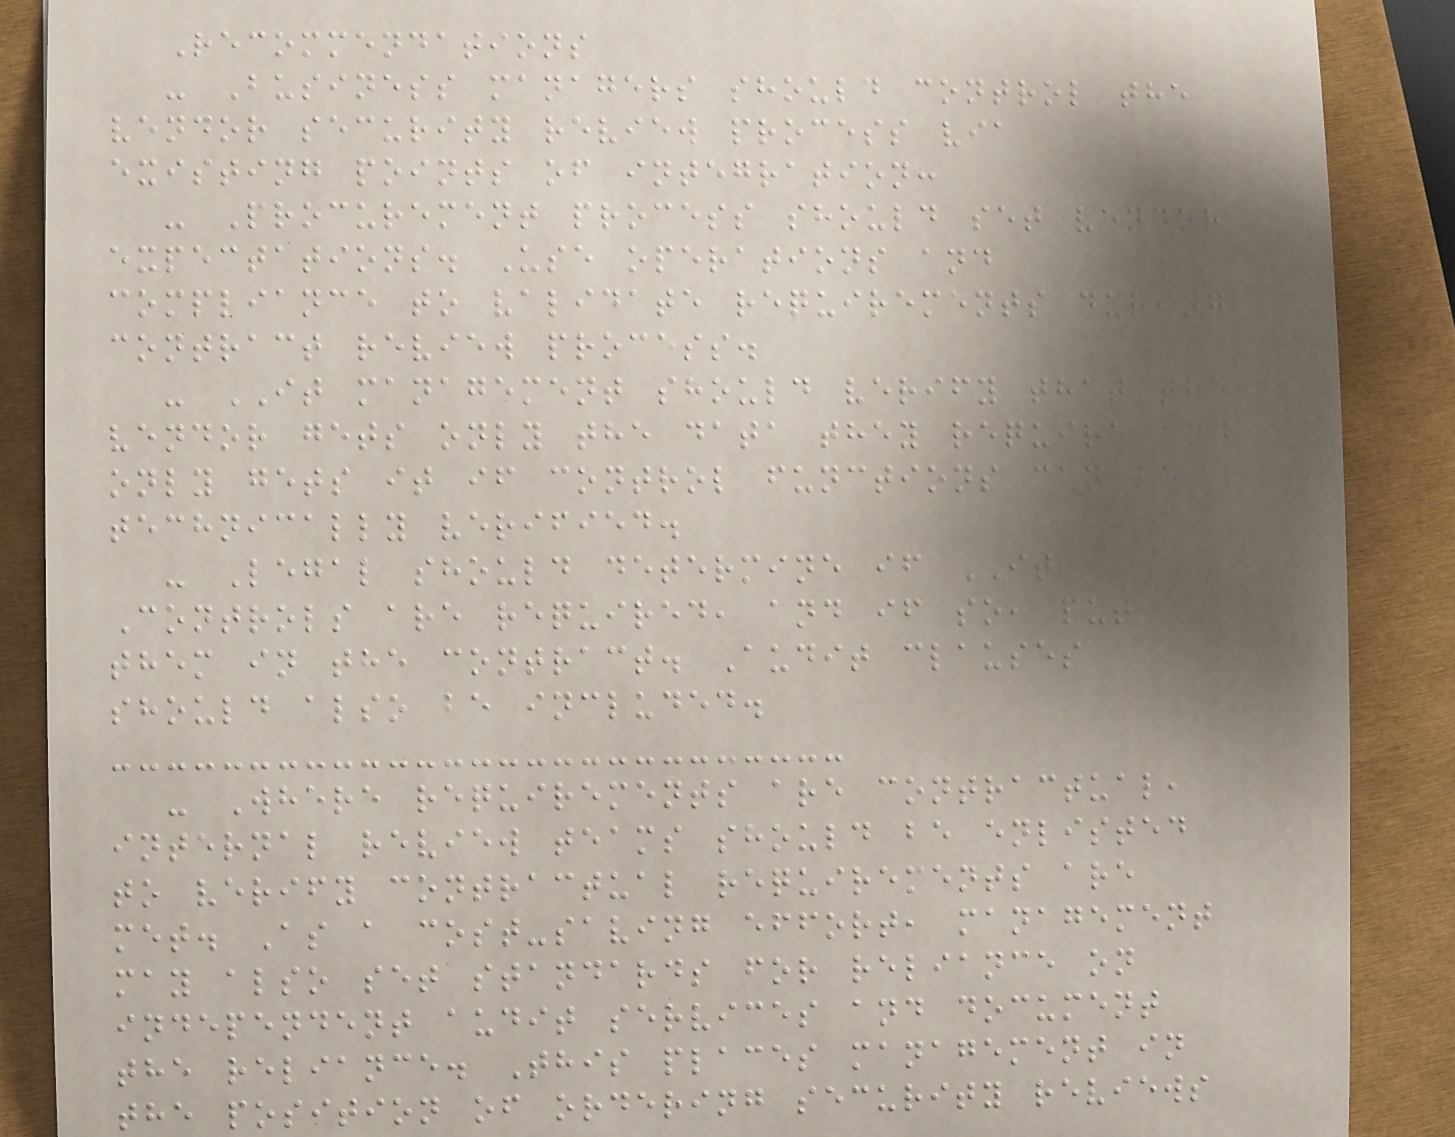Recommendations
- Business managers should control the
vendor security review process via
existing points of integration:
- Procurement process should set vendor
expectations. Use operations and
compliance to validate requirements during
contract review process.
- IT management should verify that the
vendor gets only the data they require and
only gets it if control functions can be
technically verified.
- Legal should determine if IT
Controls are required, and if so, put
them in the contract. Audit clauses
should also be included.
- Where requirements are contractual,
internal review teams should be enlisted
to verify contractual requirements are
met. As a cost-saving effort, management
may also set standards for reliance on
independent audit services and document
the reliance. This places management in
the position of ordering security reviews
